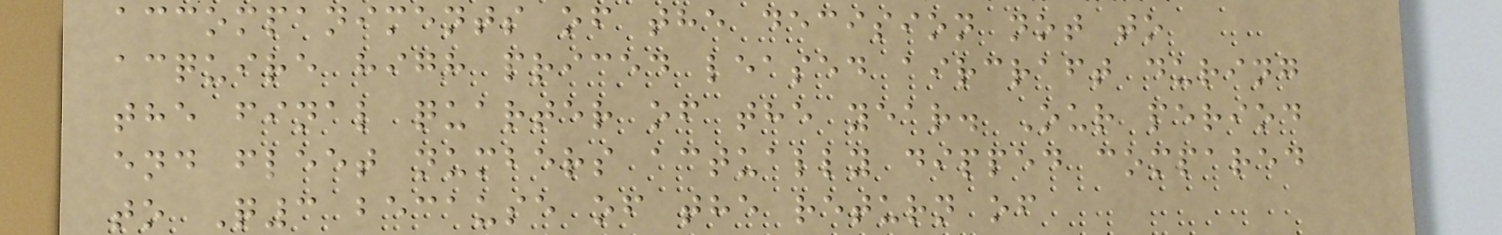accompaniments of the decision not to
acquire high priced leased aircraft during
the final quarter of the year. Our period
end fleet numbers actually dipped compared
to Q3 because of the return of
